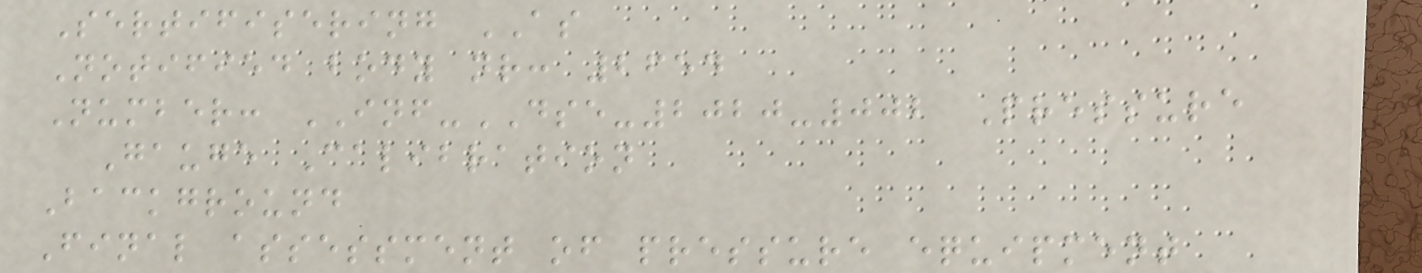Sertifisering AS
Notified body nr: 2654
Number: INF-DSE-2020-002 Pressure
Gauge Calibration
Background
Final assessment of pressure equipment
